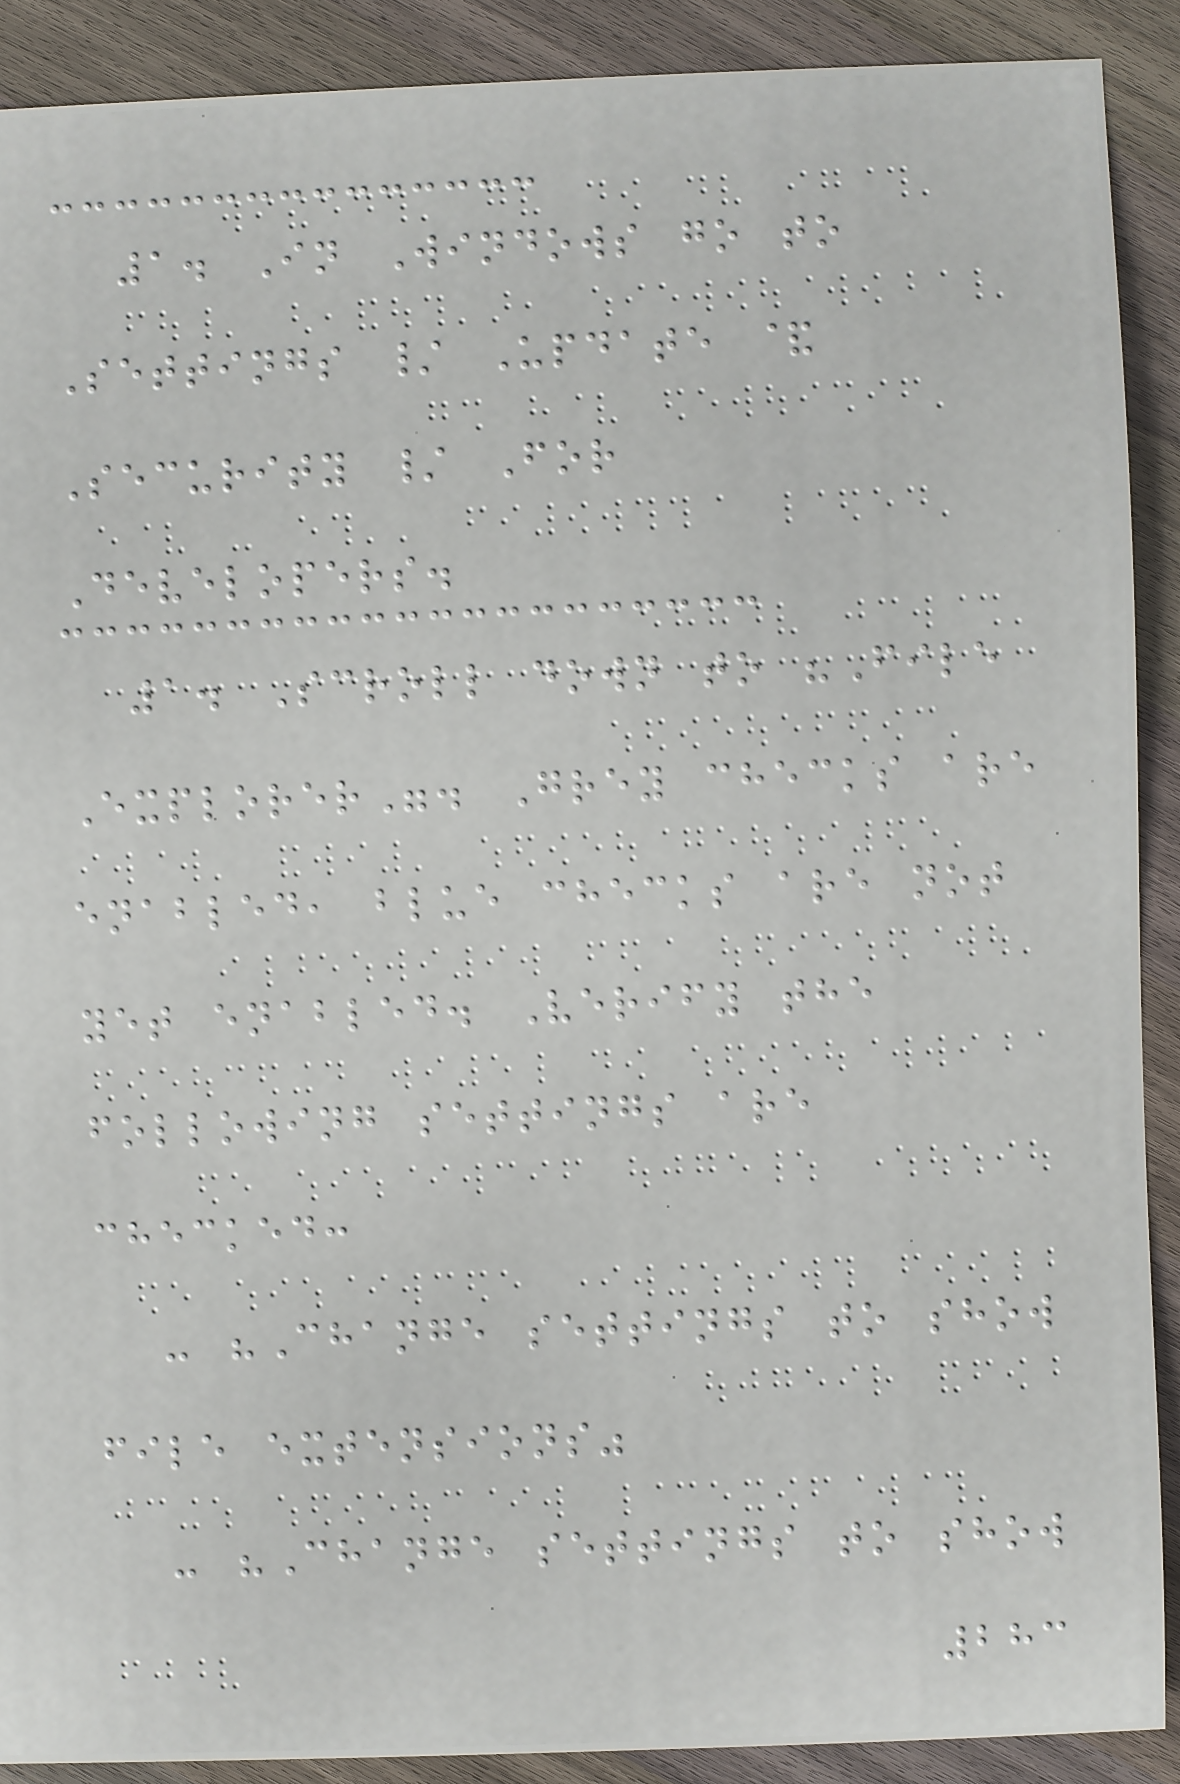1. In Windows go to
Settings / Update &
Security / For
Developers.
1. Scroll down to "File
Explorer". Grey checks are
enabled, blue checks are not
yet enabled. Verify the
following settings are
checked:
- "Change settings to show
file extensions"
- "Change settings to show
283
